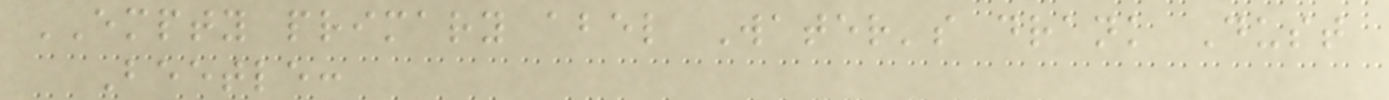EMPTY primary abel Water's drank Dust
Beetle:
